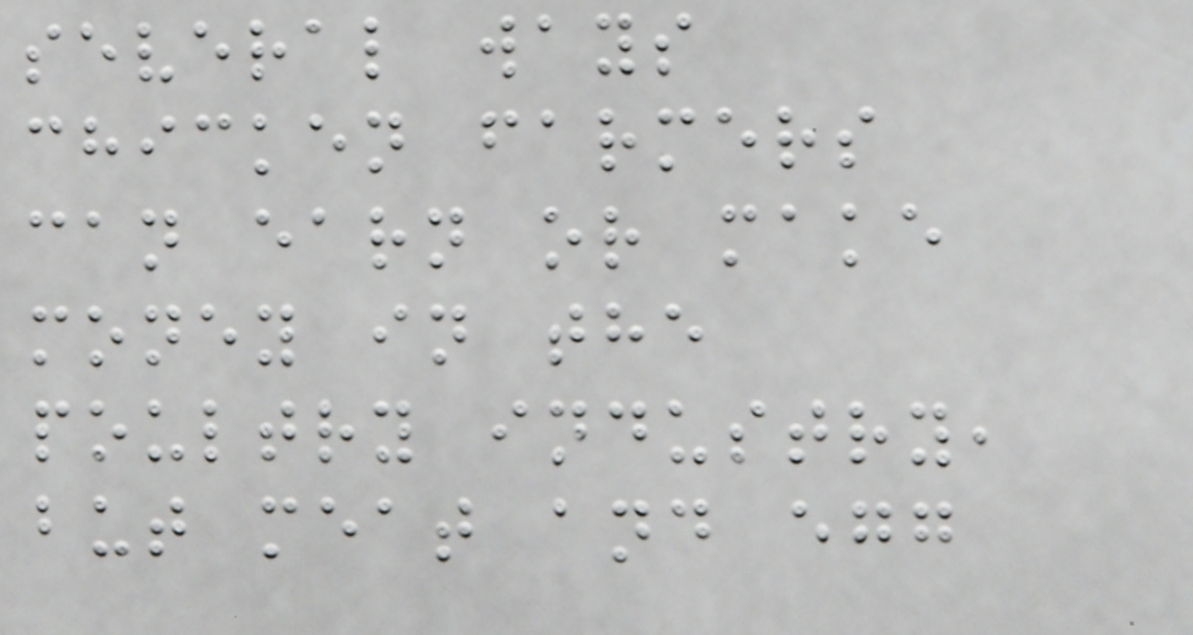several ways
chicken farmers
can earn or make
money in the
poultry industry,
but meat and egg
